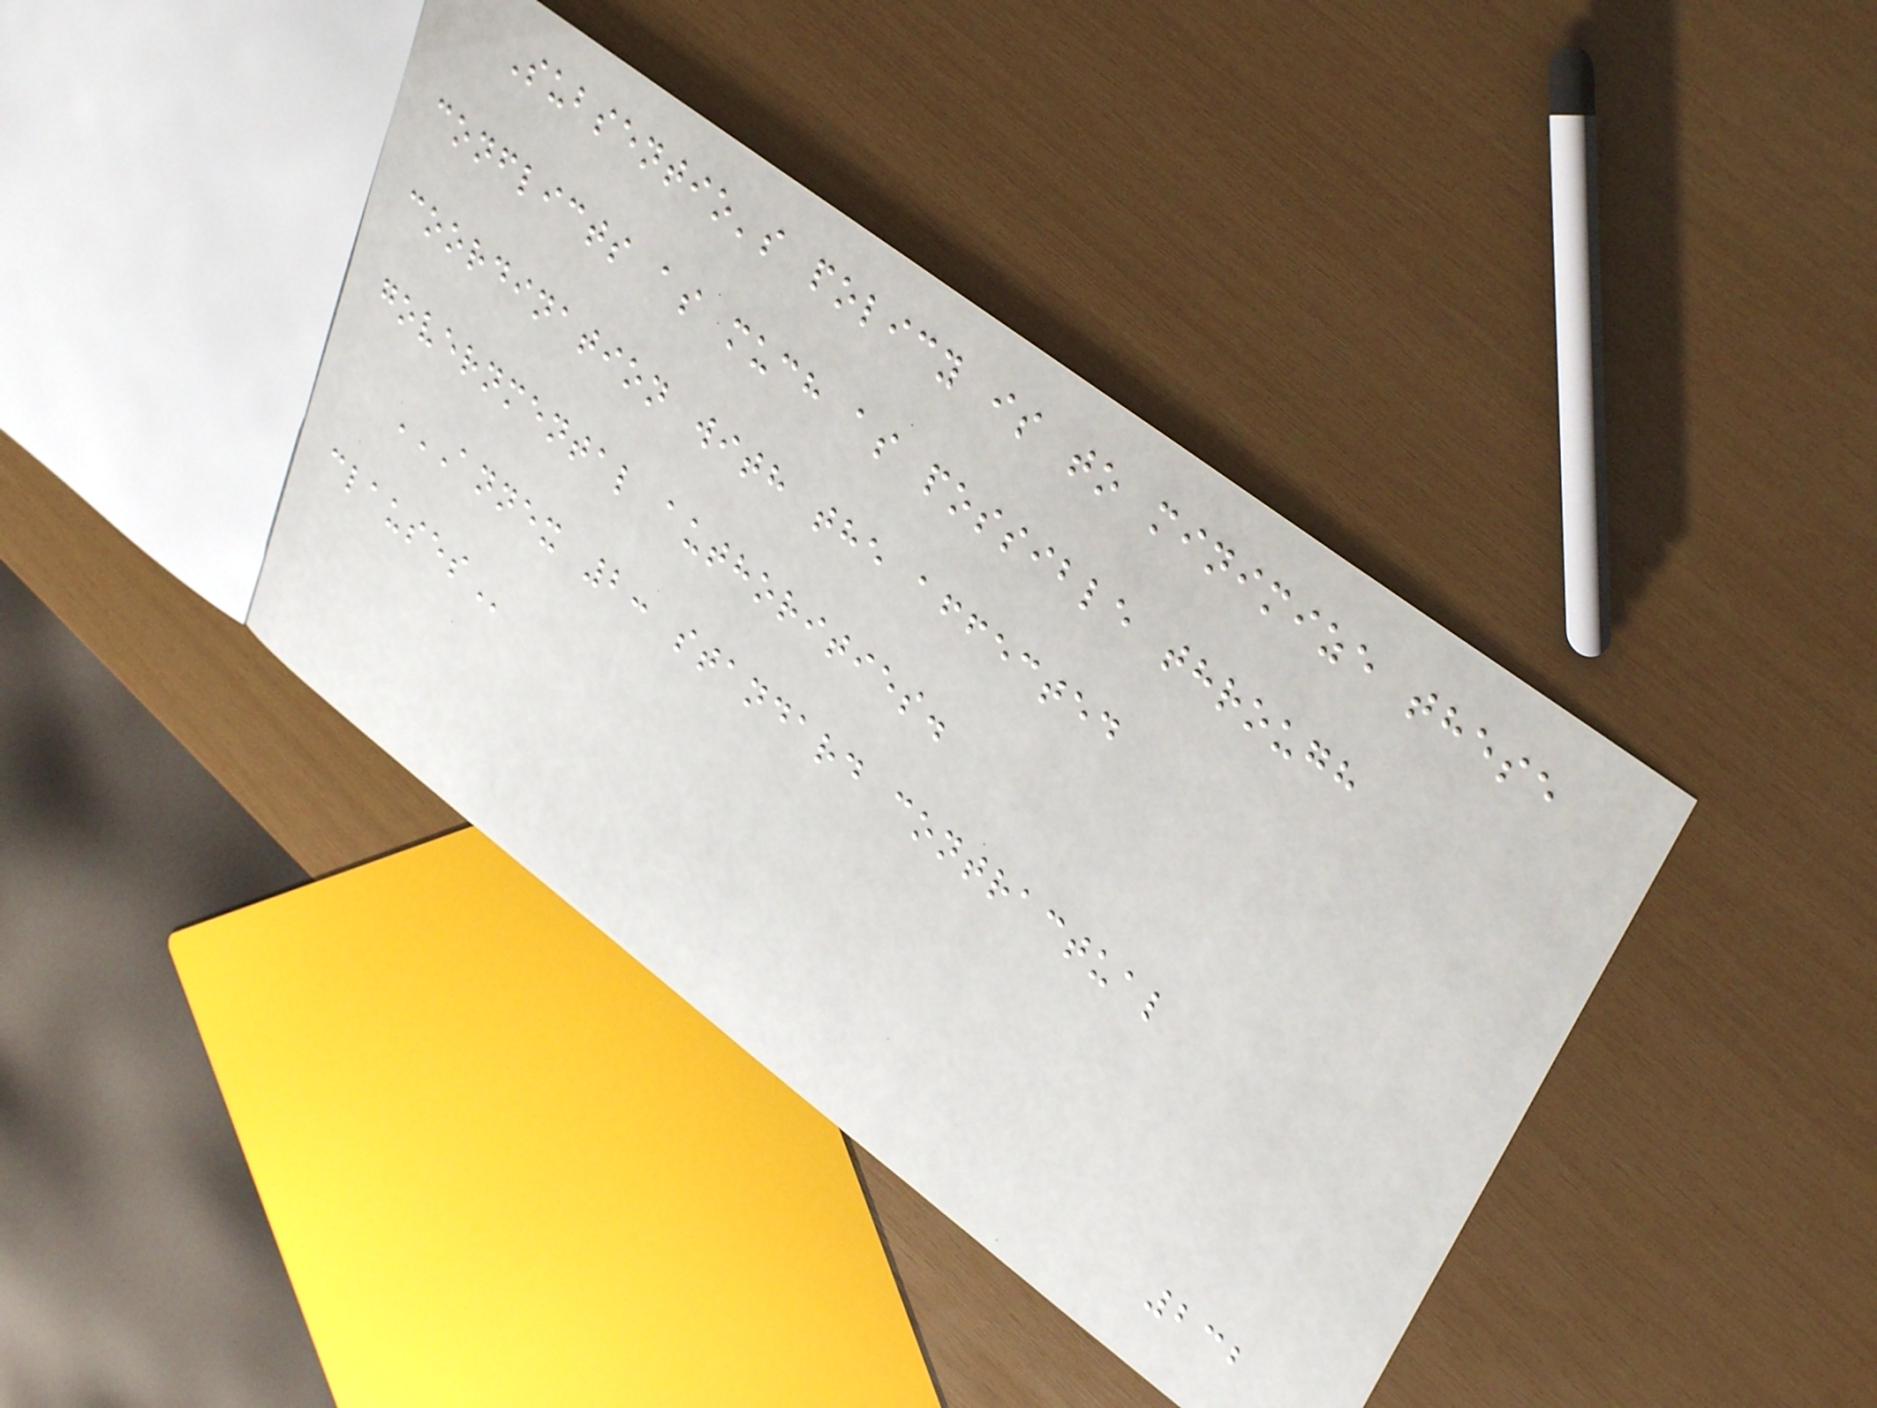Subsentio's policy is to minimize these
conflicts as much as possible through
coordination with the affected
governmental authorities.
ANNEX 2: STANDARD CONTRACTUAL
CLAUSES
232
